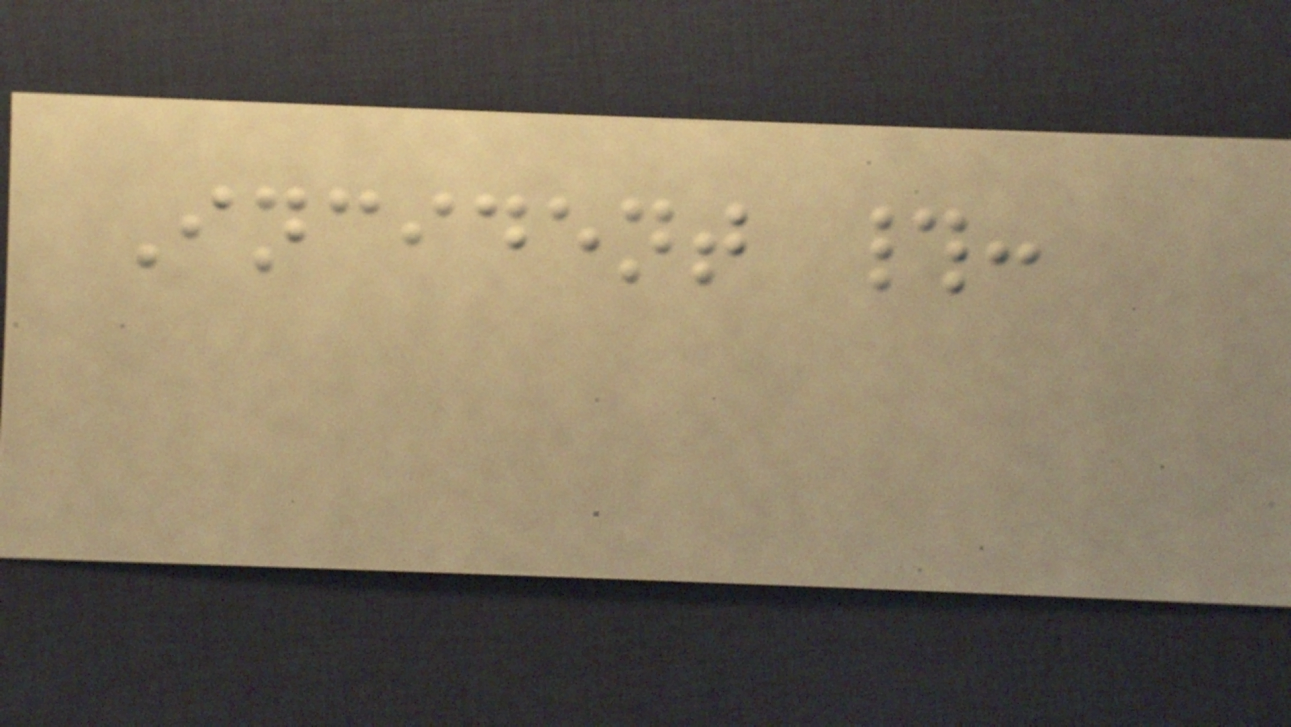Incident #:
